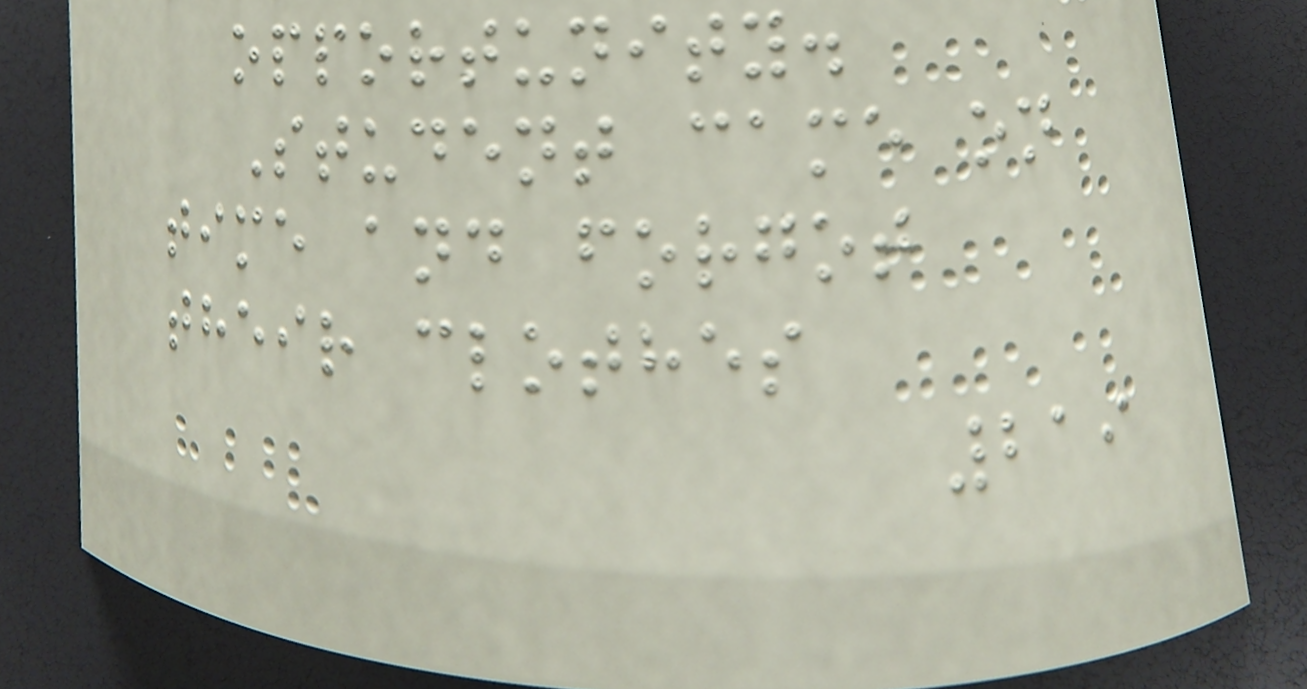opportunity.
Student came on
time and forgot
their clothes
219
